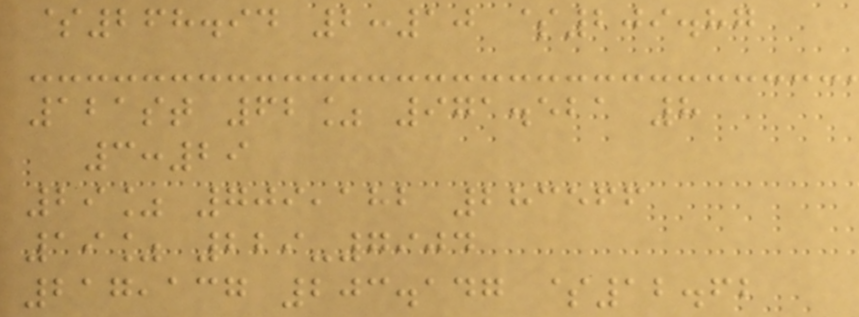$268.94 2:10 $209.87
121st 62% 971.521 8
3:29
29% 709,182 283566
19% 229-7904
217,137 203.147 $12.62
